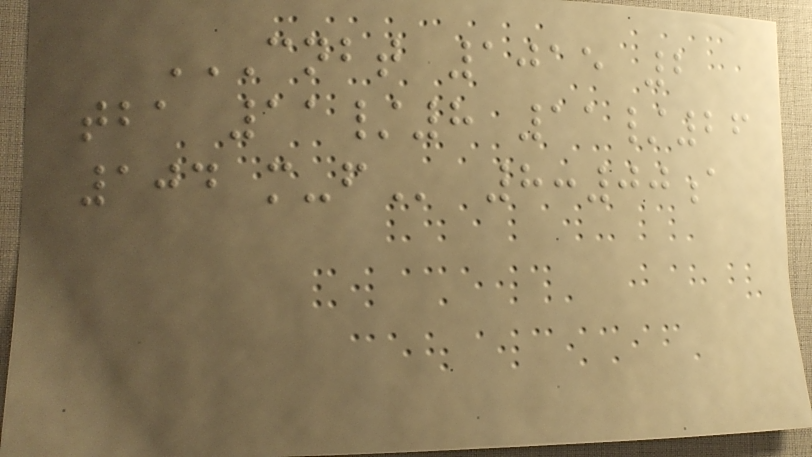CNBT 1015 2
TBA 11/8 11/26
104 M-F 8:00a
